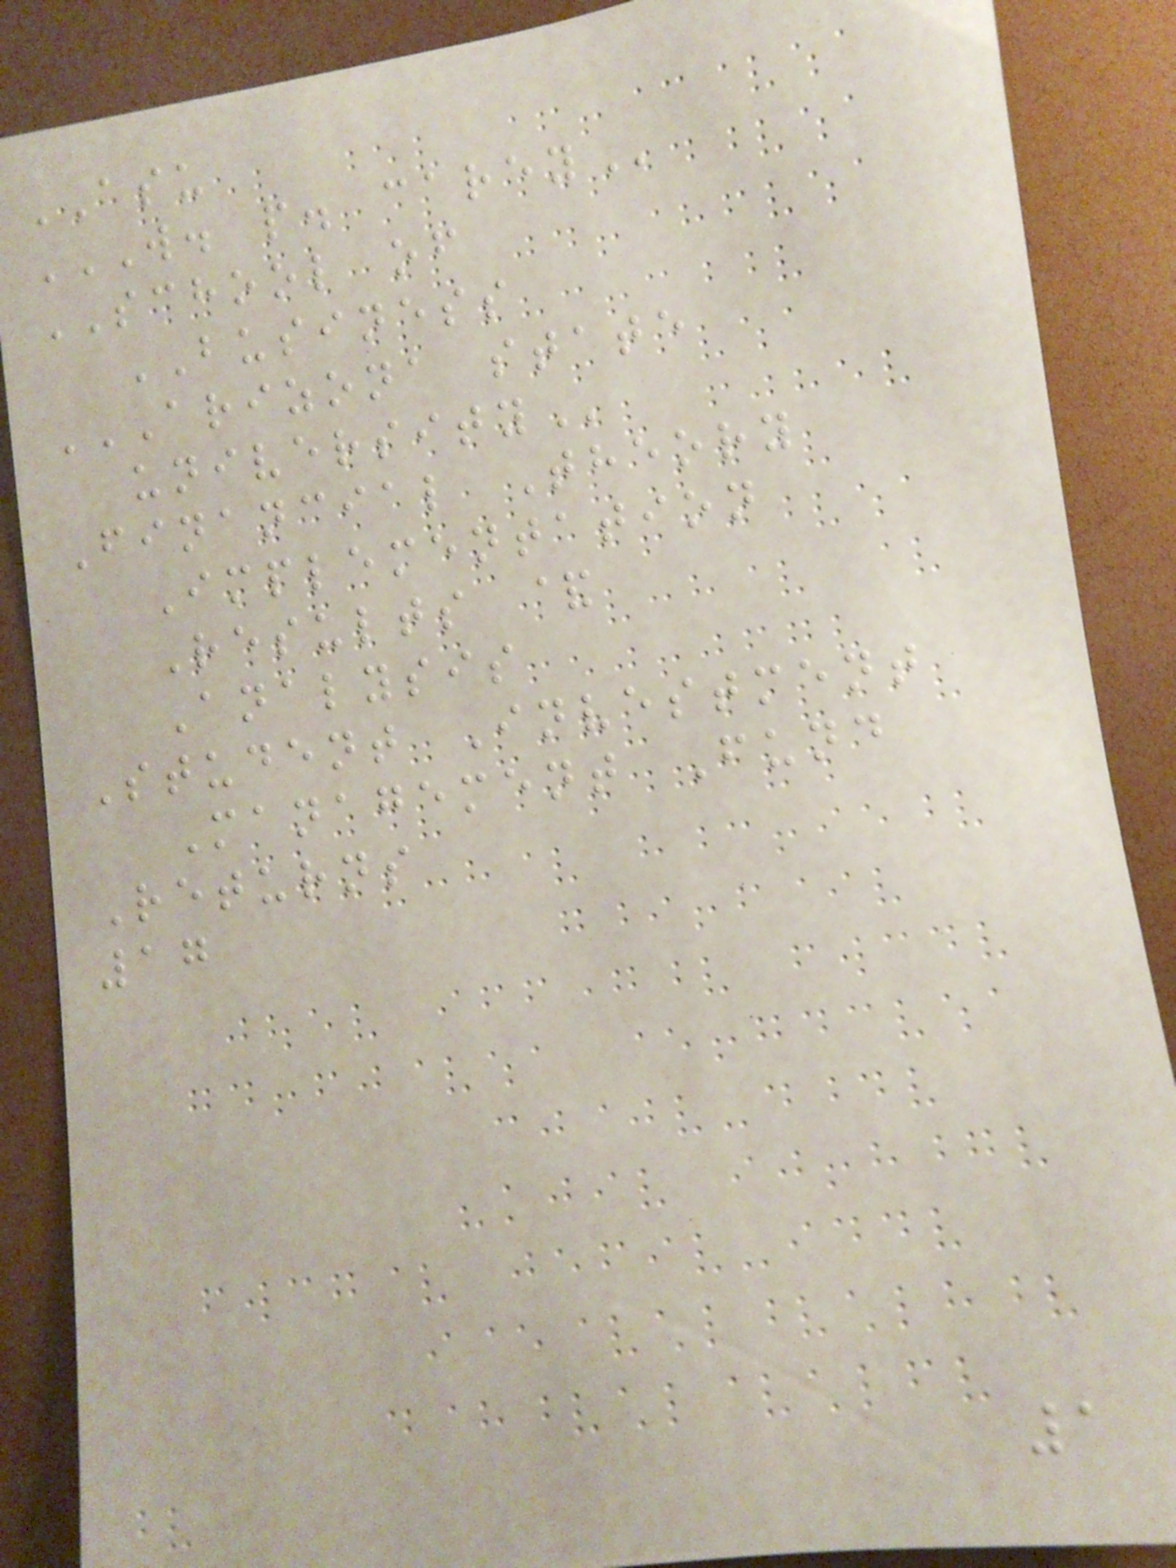ASU
W. P. CAREY
SCHOOL of
BUSINESS
ARIZONA STATE
UNIVERSITY
Financial Theory
Implementation
Results &
Analysis
Student Investment
Management Fund
Returns
17
1
